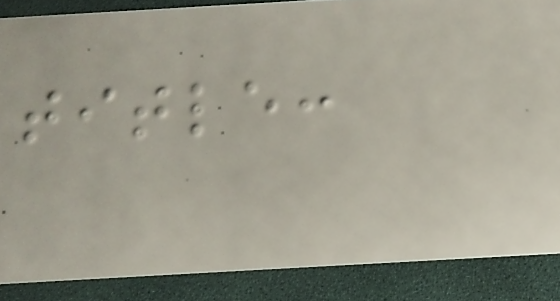title:
